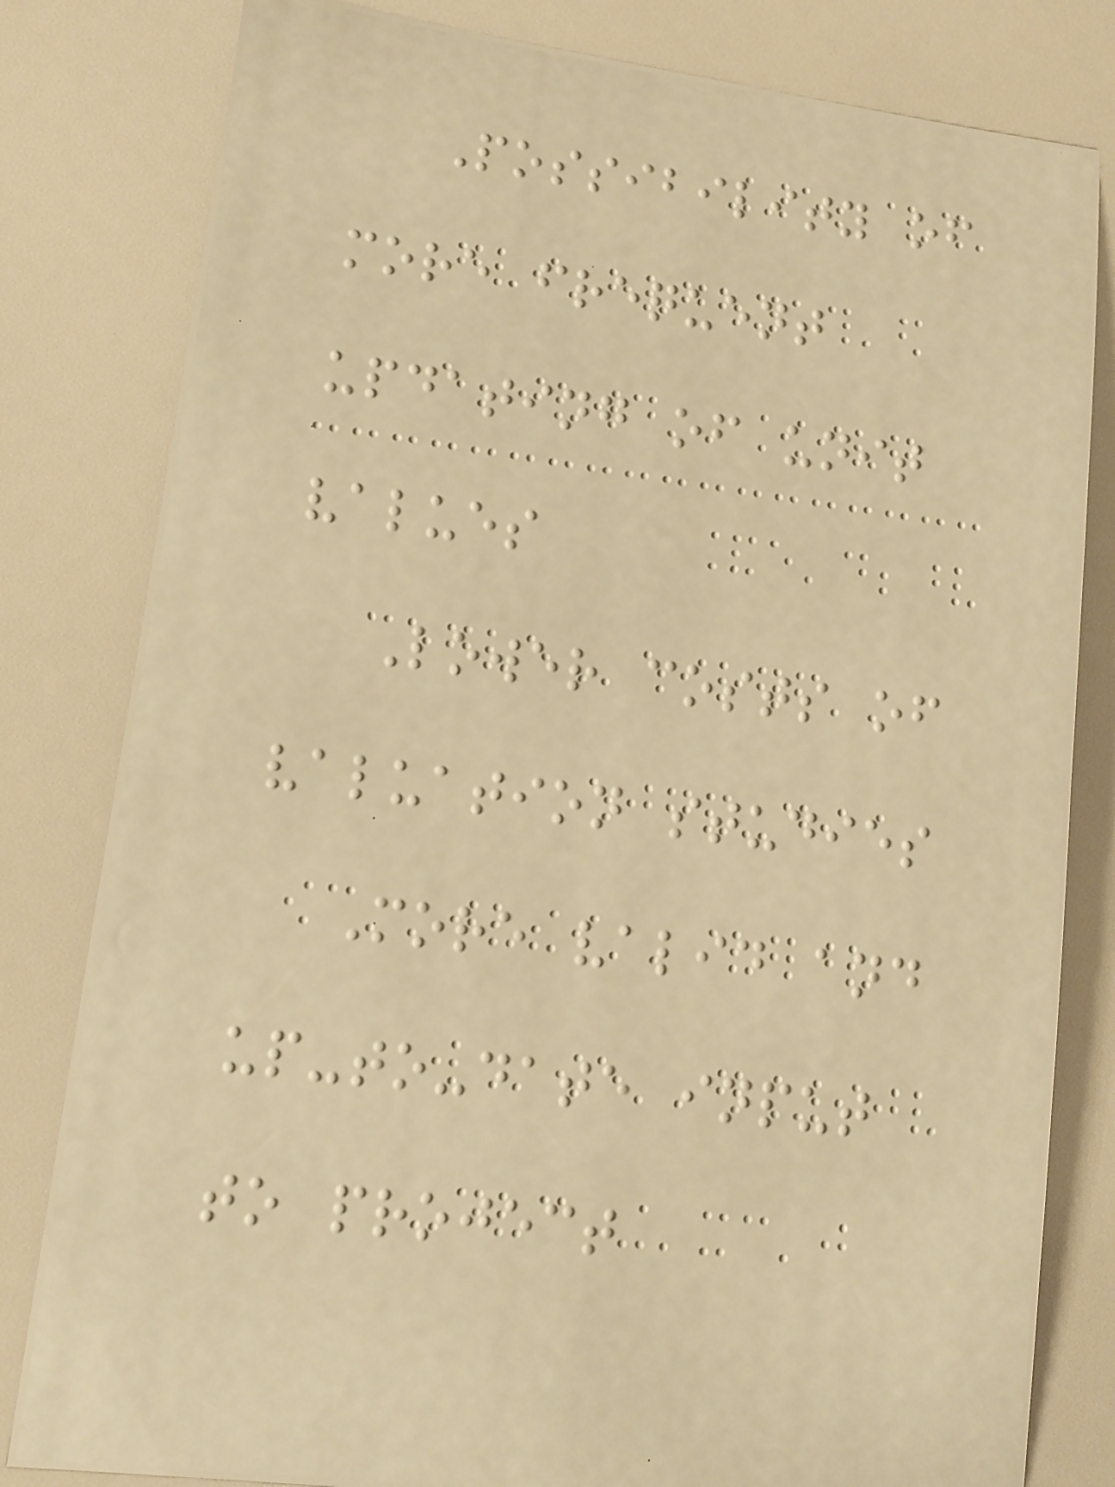Possibility of
more frequent
updating of unit
values
Lower costs of
valuation studies
More valid and
up-to-date input
to project
